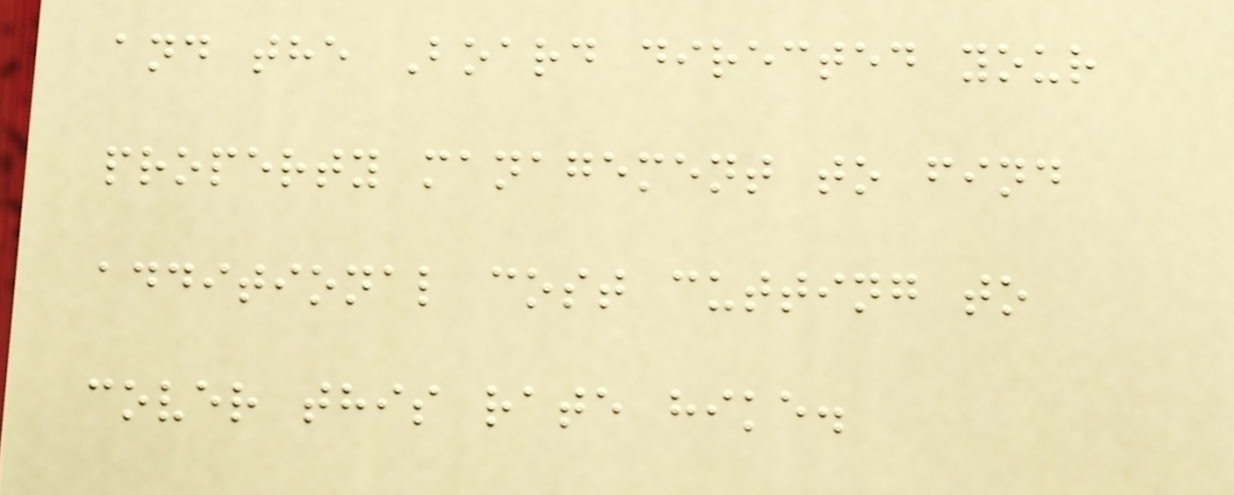and the Board directed your
property management to find
additional cost cutting to
cover this rate hike.
